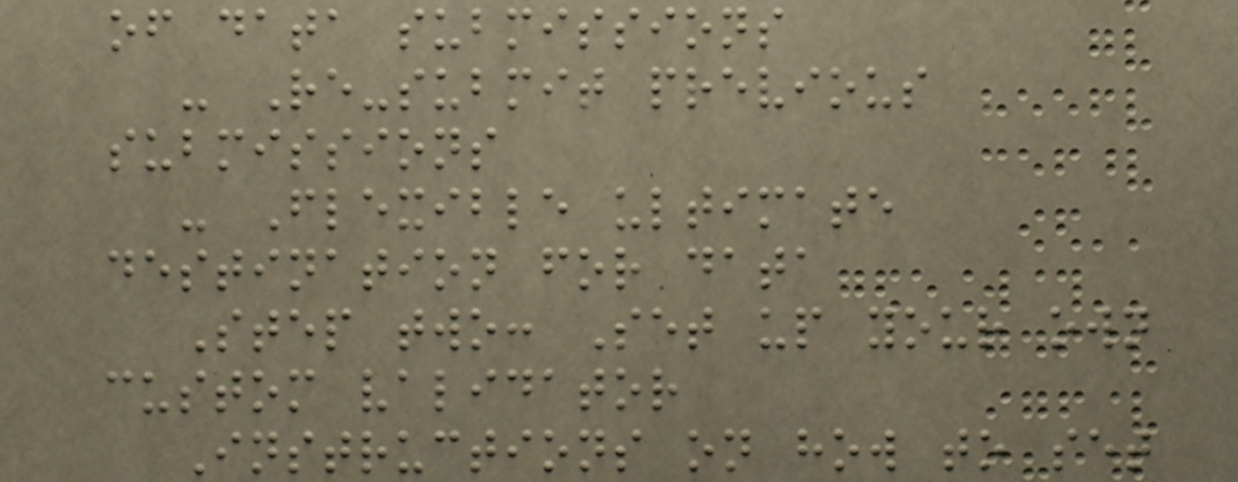of data submissions
- Re-submit previous
submissions
- Flexible ultimate
destination for data
Step two: Set up your own
custom validator
Instructions on how to set
